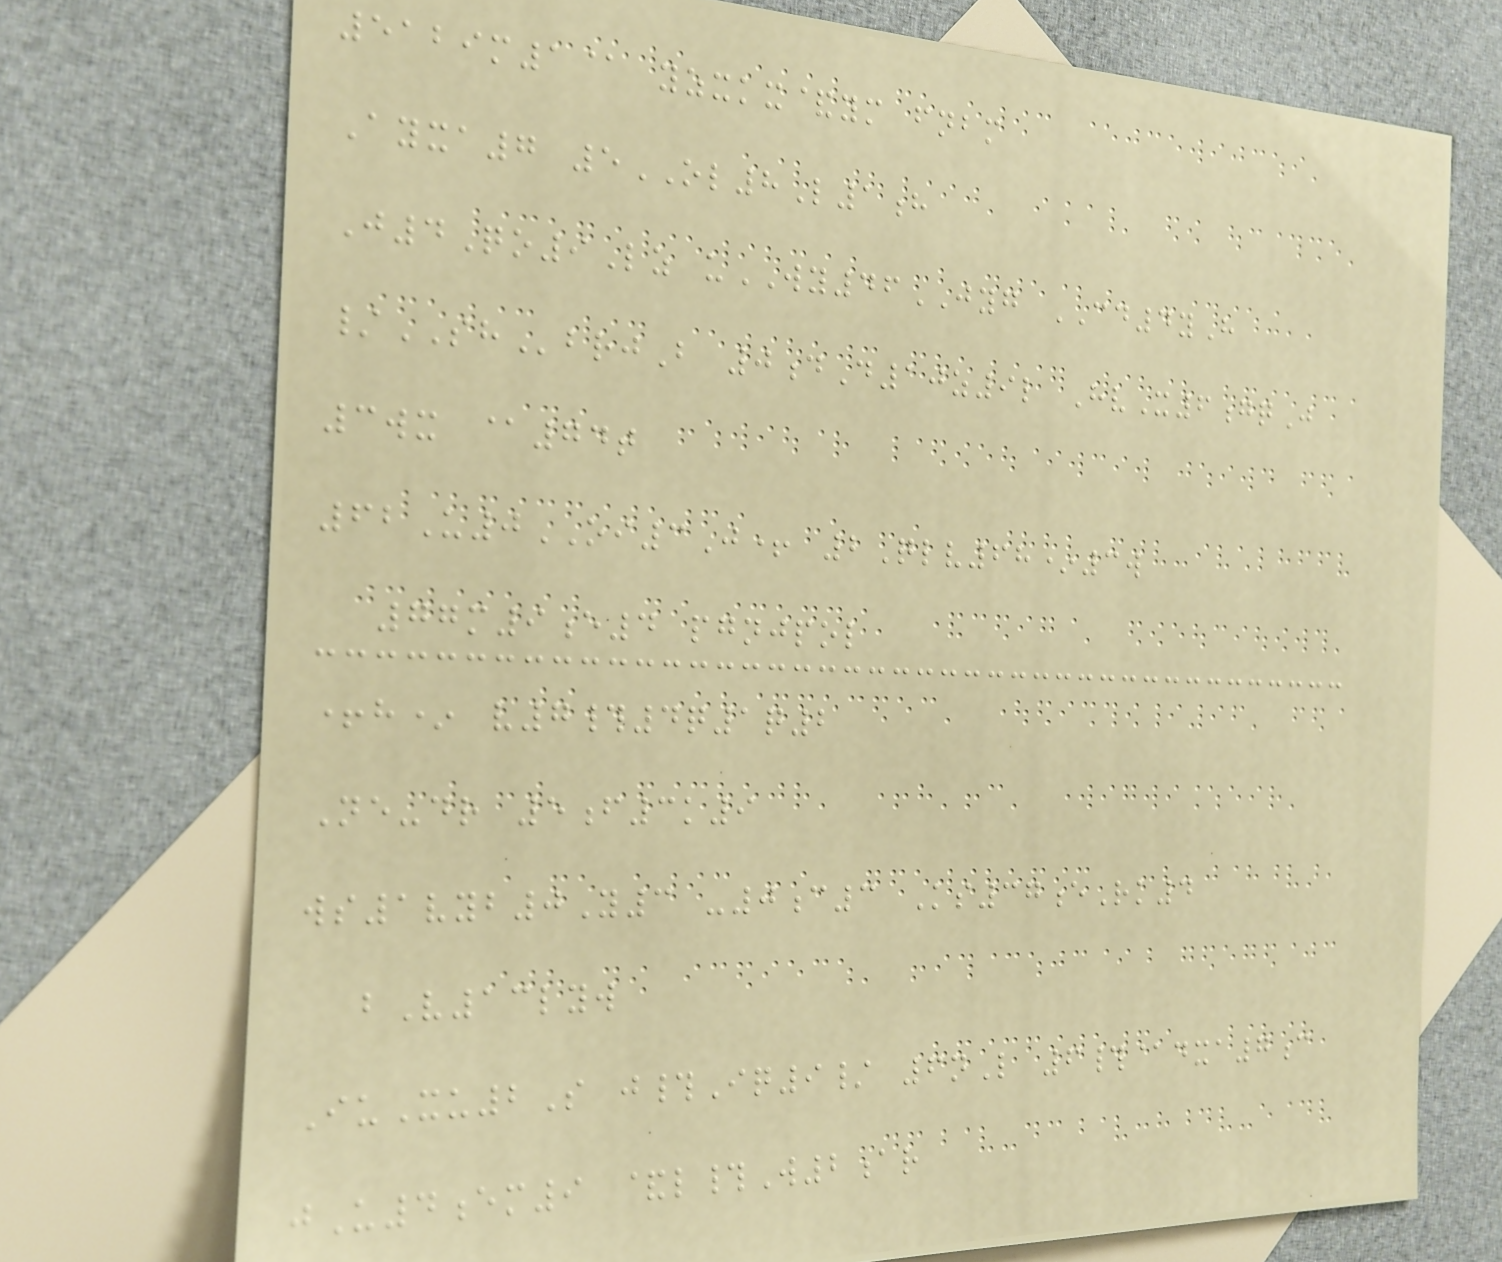5129m1@ yzxkx&ym fnbm
Ayxa7 5OL8L1h
J4Qo9Lz uWY46JYG CD4yH
/SHbrjB 0dD10z9l HvX6gqJ
3wx @74t
62U0OI3J+ 2Qlv68*3w
77m9e4 pgnjpol
+h* v7#4q1q2
Ne-dr 5f3k9
ws1vyb0Y3 -0c3 Ks37eRk4
bV13lyw
IuXu2S j#Iq9/ 6nL 6#@dxa7c
jU4em9 &l#W2ar
